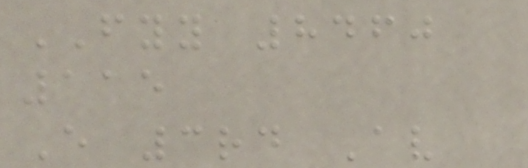FYY 8460
115
E 3rd Av
